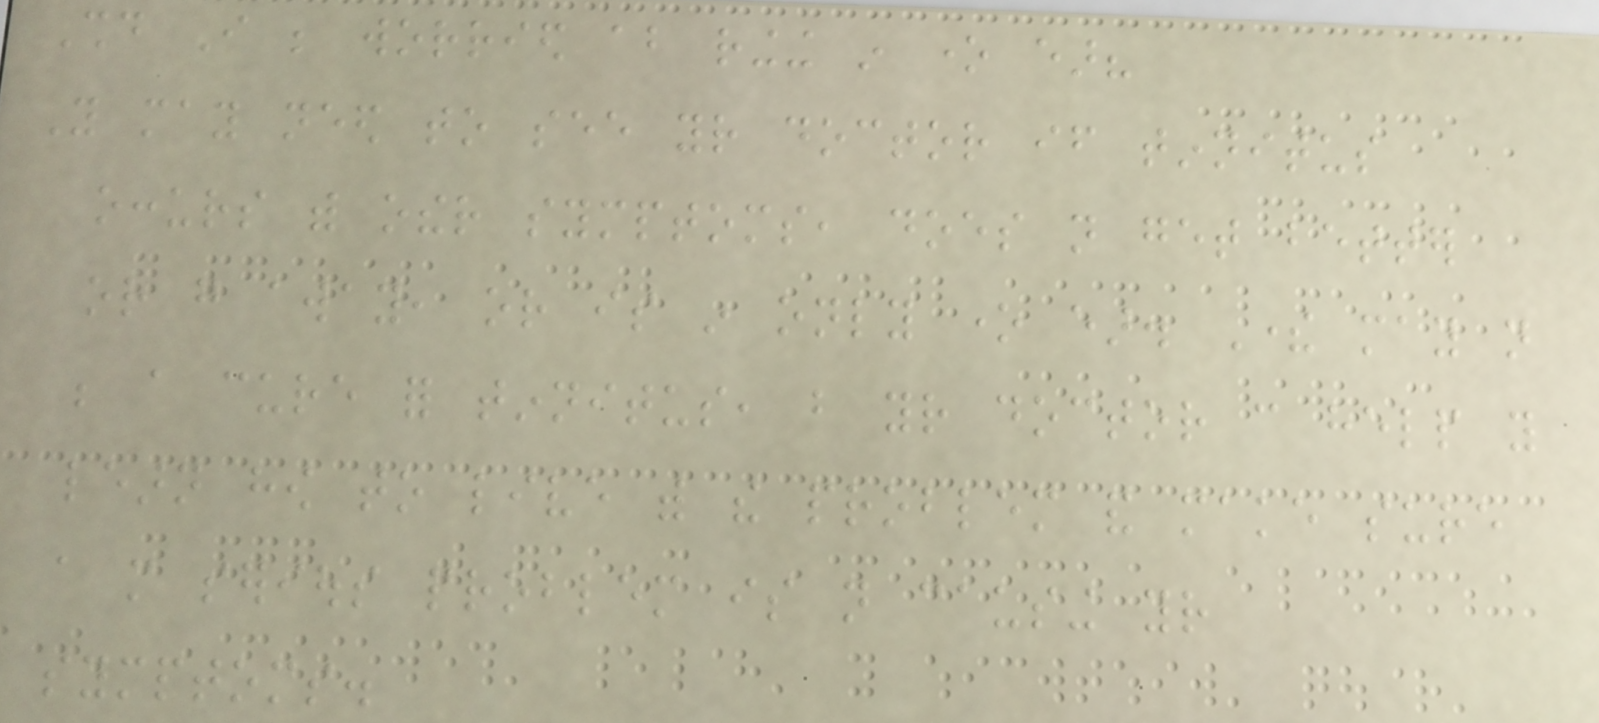Should I be worried about ringing in one ear?
You may need to see your doctor if tinnitus
occurs with other symptoms, does not get better
or go away, or is in only one ear. There may not
be a cure for tinnitus, but your doctor can help you
learn how to live with the problem and make sure
a more serious problem is not causing your
symptoms.
